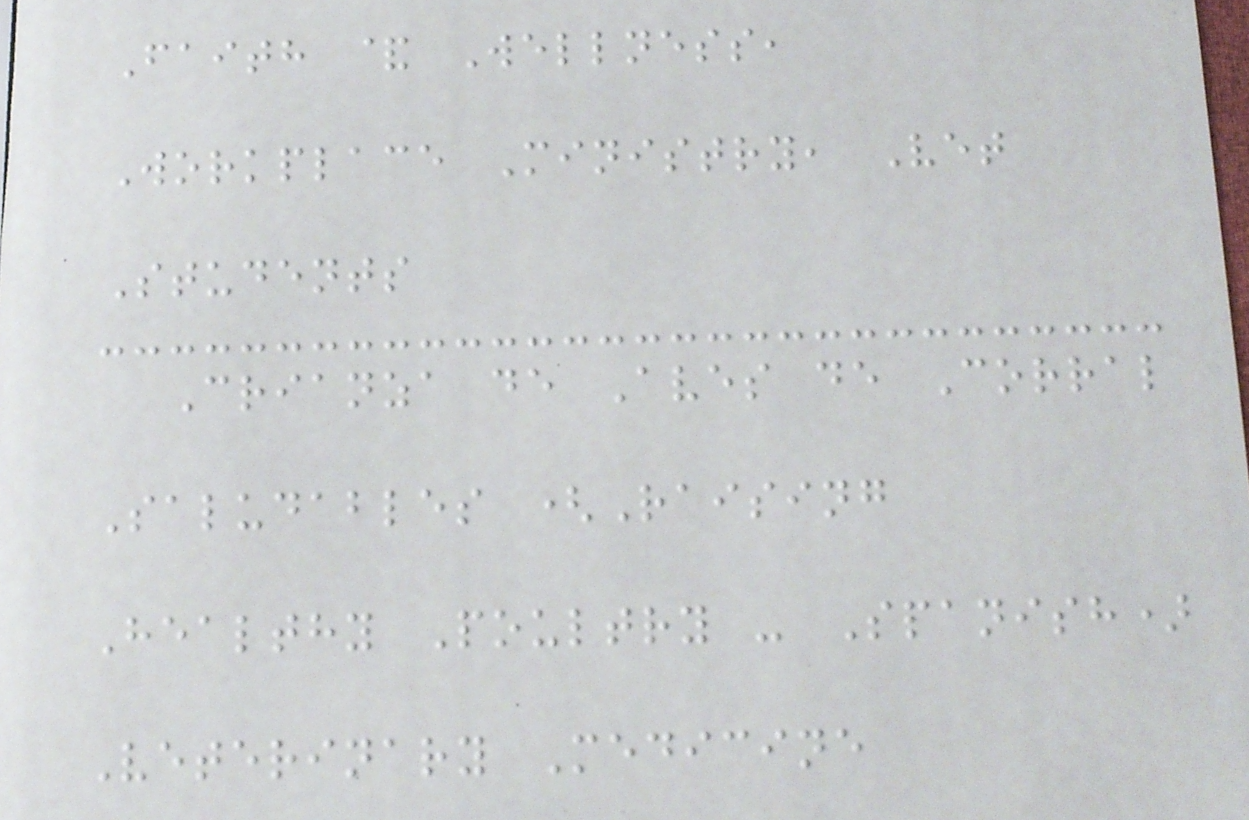Faith & Wellness,
Workplace Ministry, Vet
Students
Crianza de Aves de Corral
Saludables (Raising
Healthy Poultry - Spanish)
Veterinary Medicine
